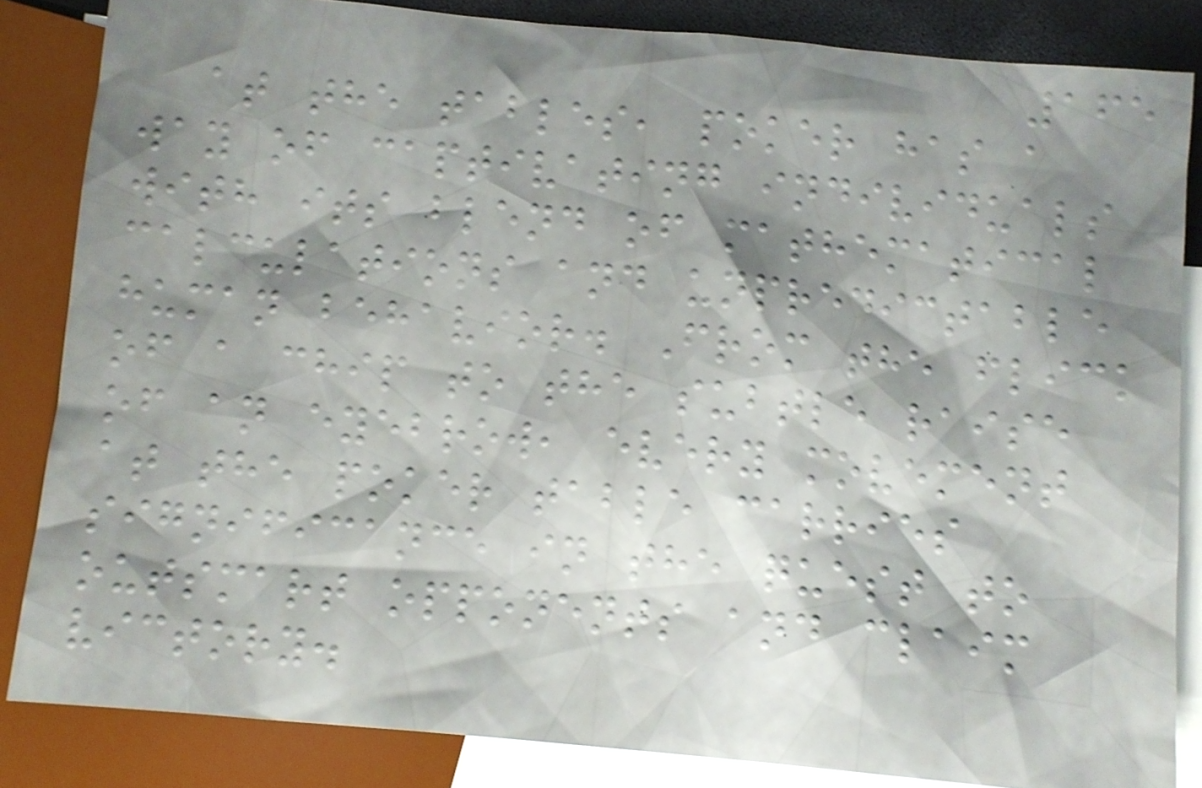165
at the tables, poker has a
way of captivating individuals
with its blend of mathematical
calculations and unpredictable
human behavior. From the flick
of a chip to the subtle raise
of an eyebrow, every movement
at the poker table carries
significance in the quest to
outsmart opponents and claim
victory.
